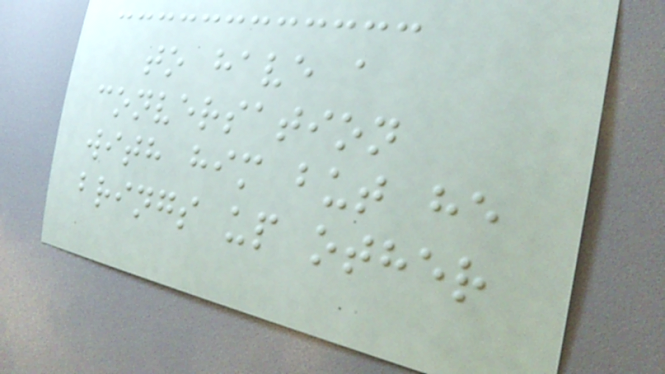to have a
conversation
with him but he
brings up other
